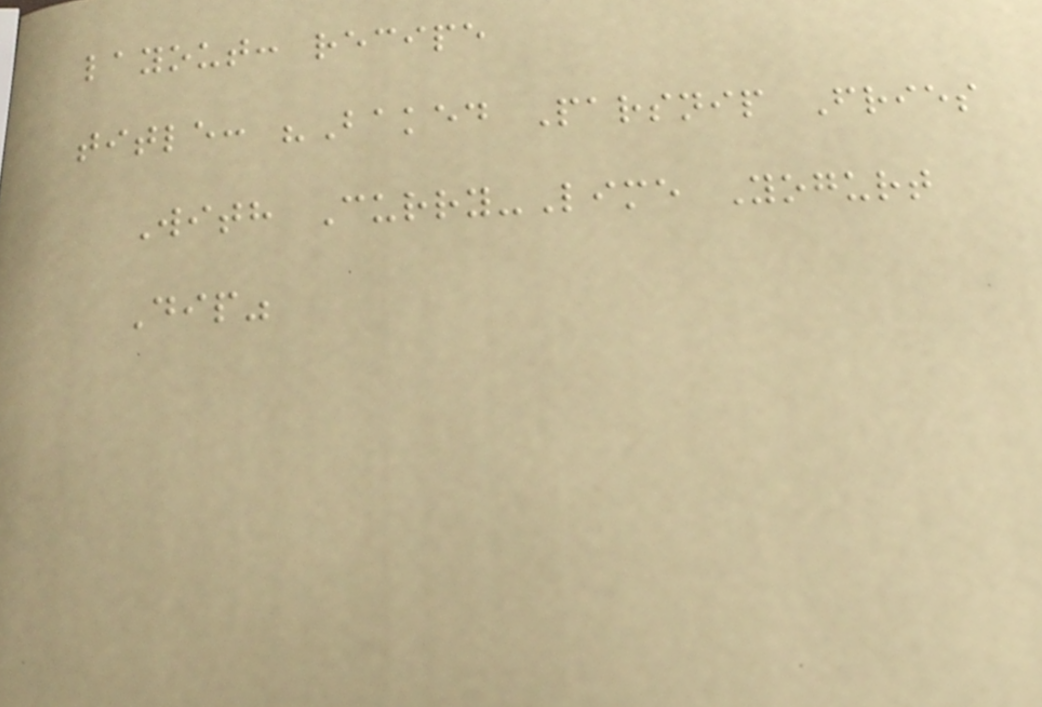layout: recipe
title: "Baked Parsnip Fries
With Curry-Lime Yogurt
Dip"
